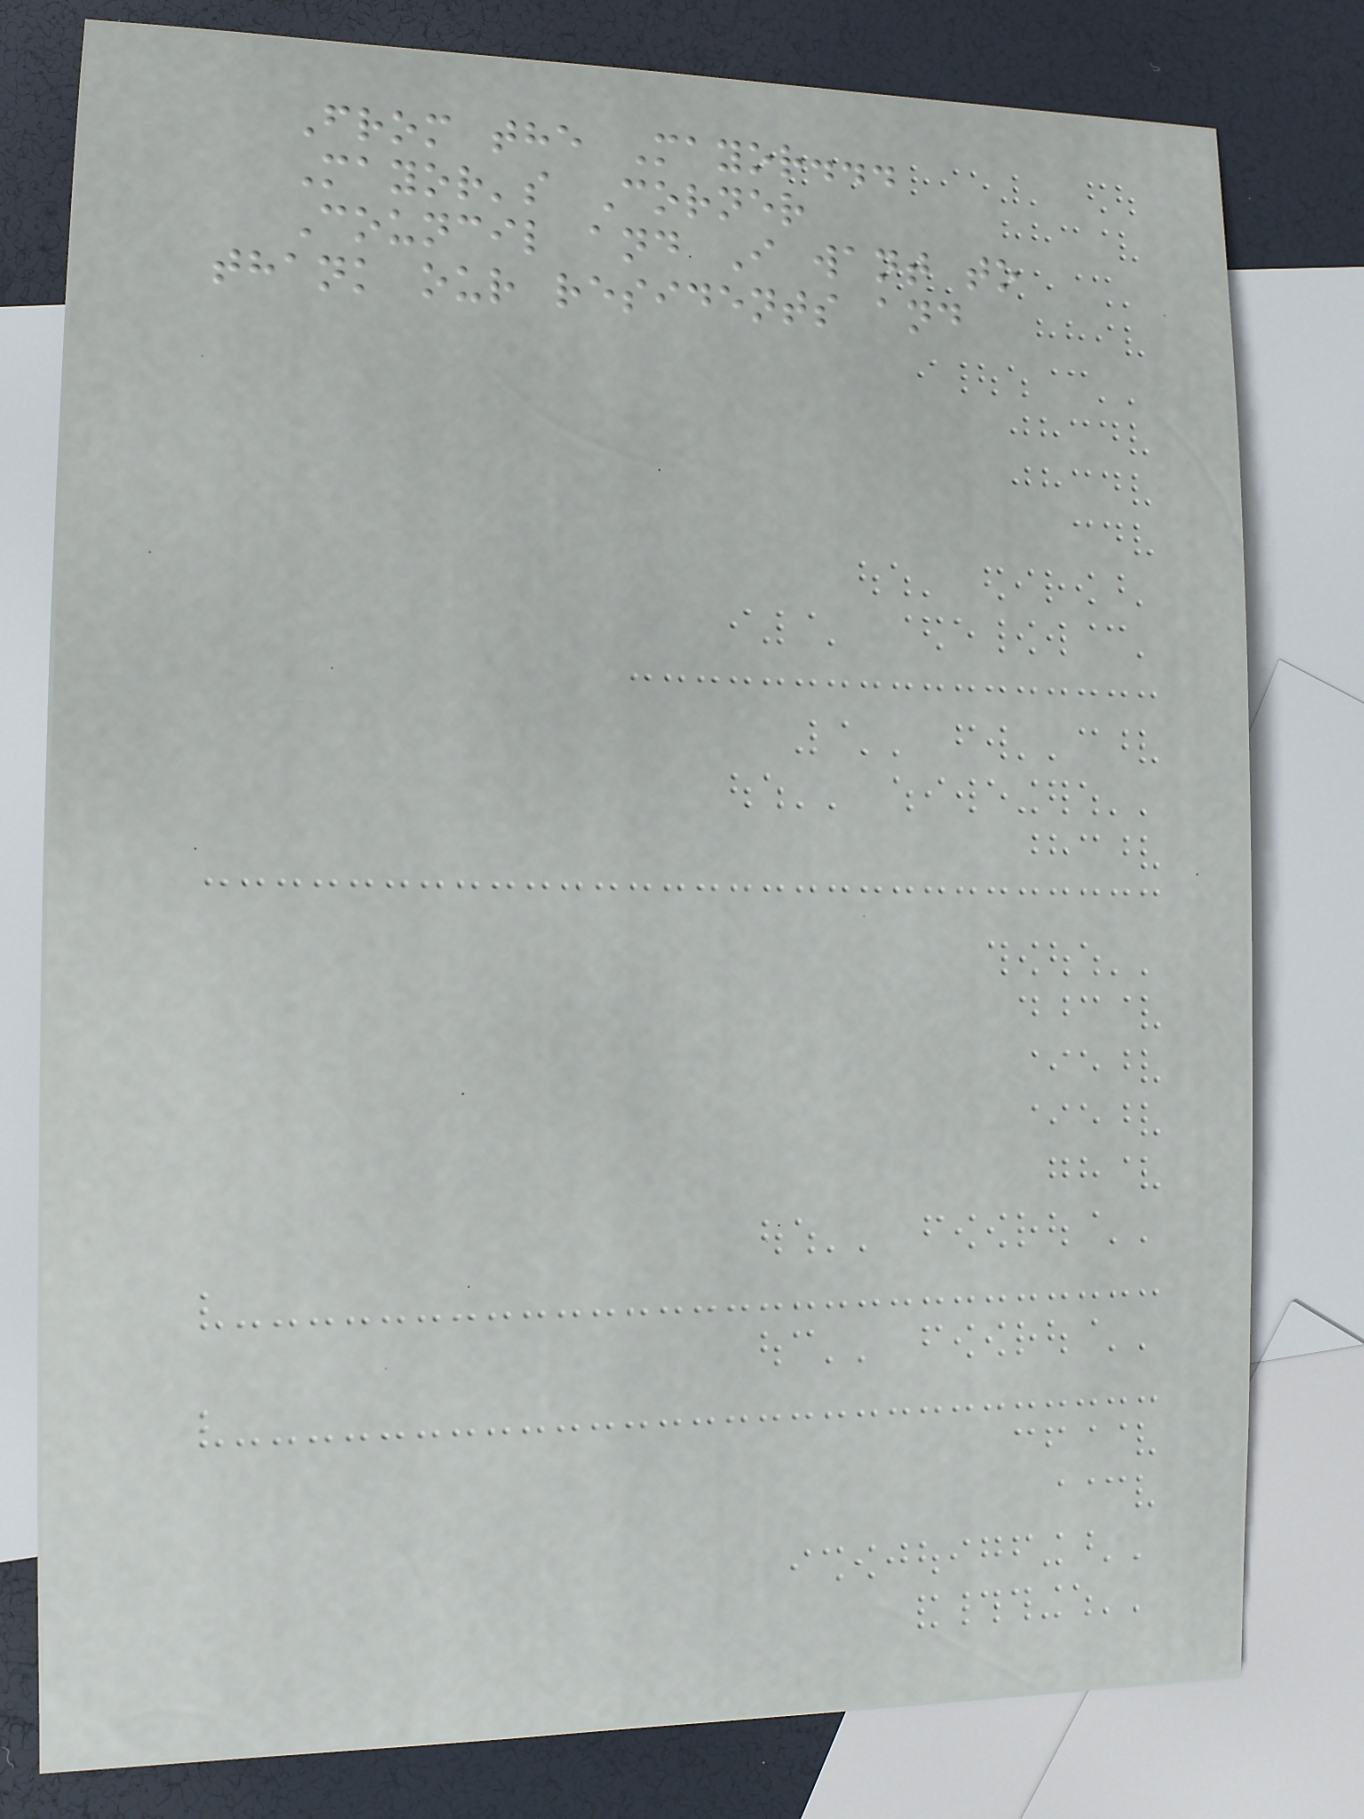From the Mayor...
Mayor's Corner
Council and I want to
thank our residents and
